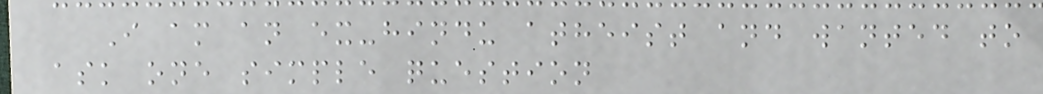I am an ex-hindu atheist and wanted to
ask one simple question
